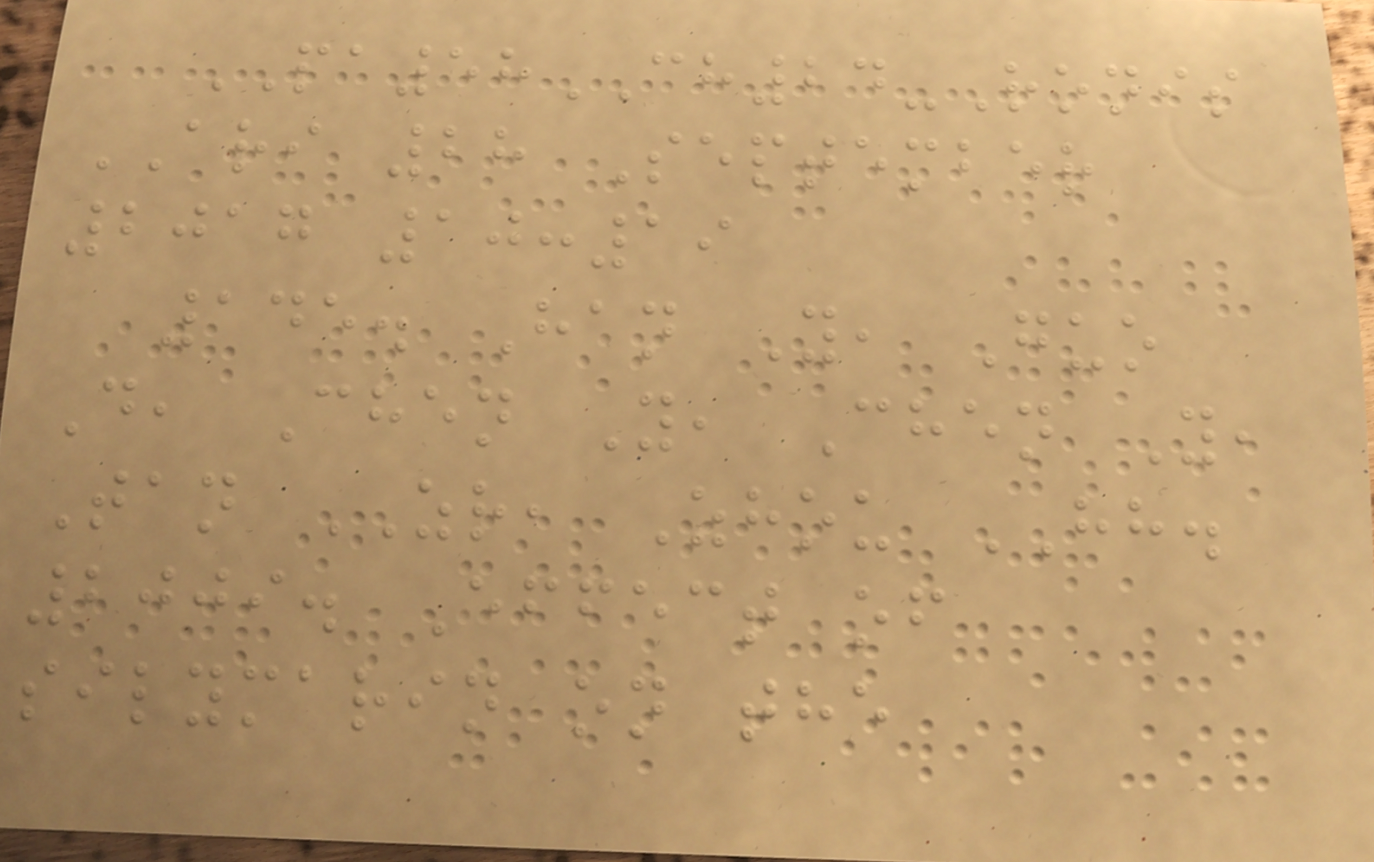PA58CH24-Ronis
ARI 28 September
2017 10:19
145. Han Y, Guo
D, Chen Y, Chen Y,
Tan ZR, Zhou HH.
2009. Effect of
silymarin on the
